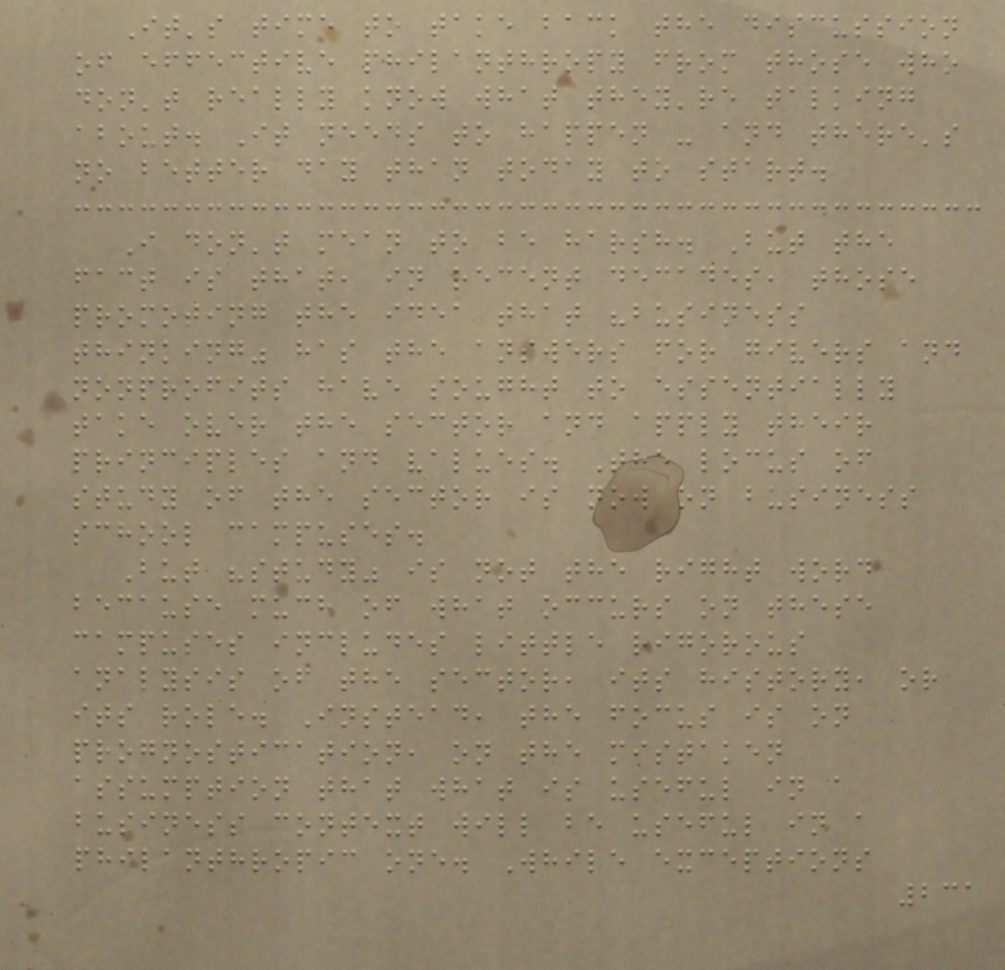It's time to take back the discussion
of effective philanthropy from those who
don't really know what they're talking
about. It needs to happen - and there's
no better day than today to start.
I don't mean to be harsh. But the
fact is that, in recent decades, those
promoting the idea that "business
thinking" has the answers for givers and
nonprofits have sought to essentially
take over the sector and apply their
principles and values. The locus of
study of the sector is now on business
school campuses.
But "study" is not the right word
because much of what occurs on these
campuses includes little rigorous
analysis of the sector, its history, or
its role. Instead, the focus is on
prognostication, on the mistaken
assumption that what is useful in a
business context will be useful in a
philanthropic one. While exceptions
231
